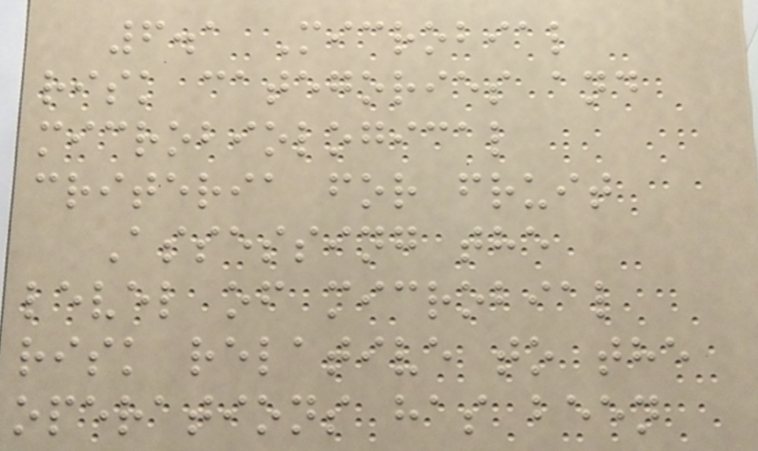6.1 Microbial
risk categories and
microbiological
criteria for fruit
Assessing the
level of microbial
risk relative to the
operations has been
